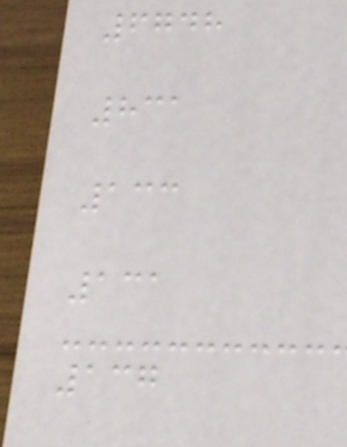6748
831
133
131
137
